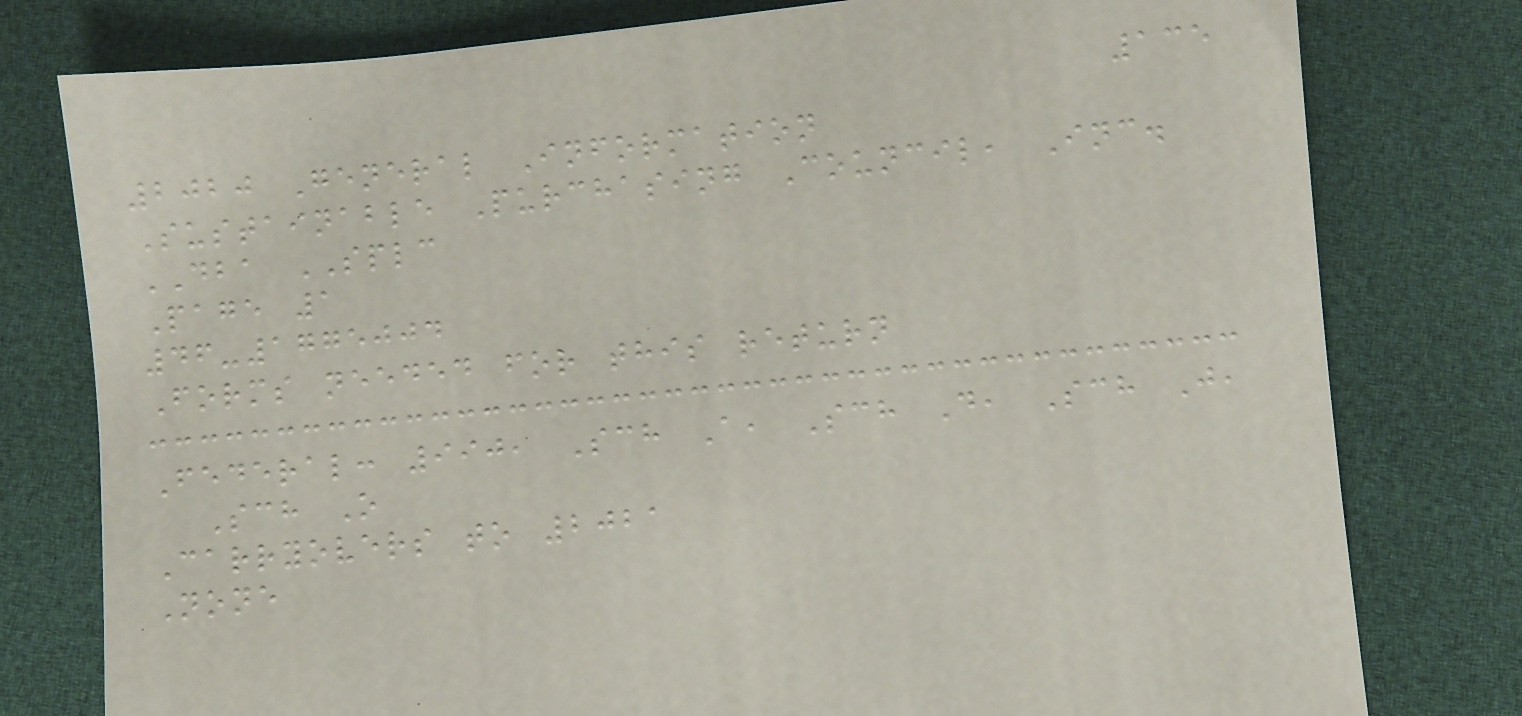135
2020 General Information
Sustainable Purchasing Council, Inc.
DBA SPLC
Page 1
46-1775004
Forms needed for this return
Federal: 990, Sch A, Sch D, Sch J,
Sch O
Carryovers to 2021
None
